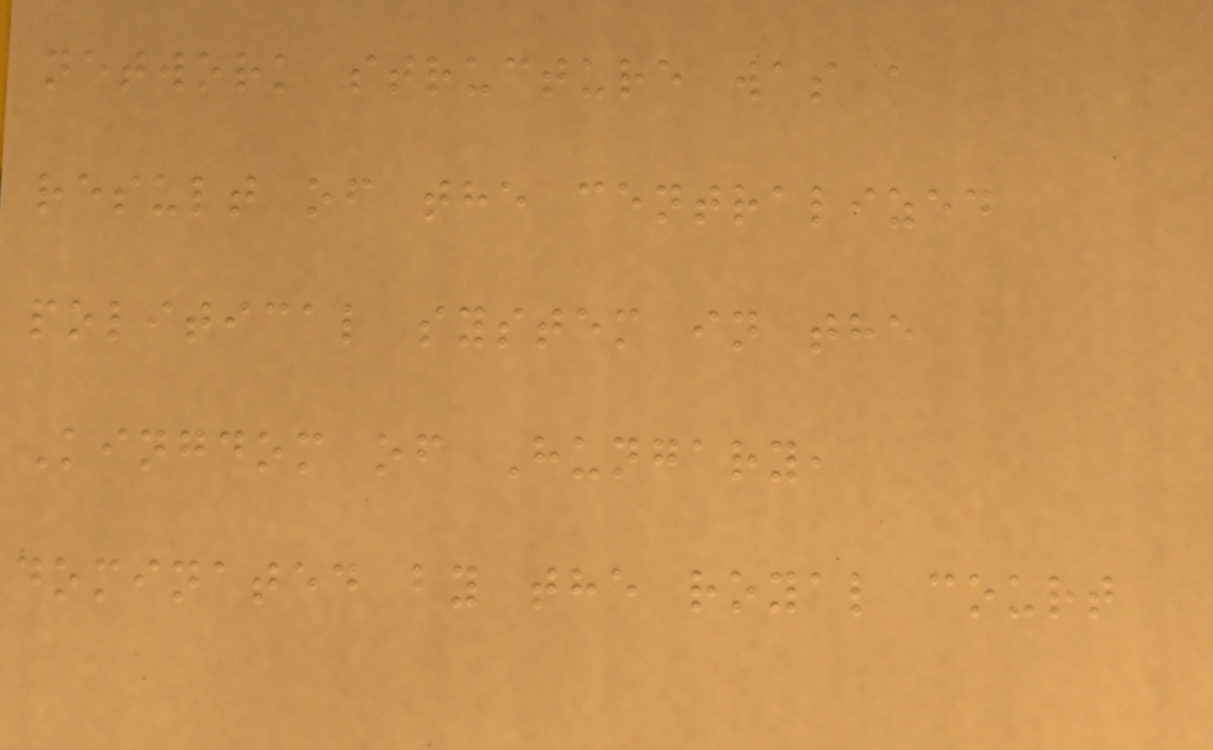network structure was a
result of the centralized
political system in the
Kingdom of Hungary,
dominated by the royal court
